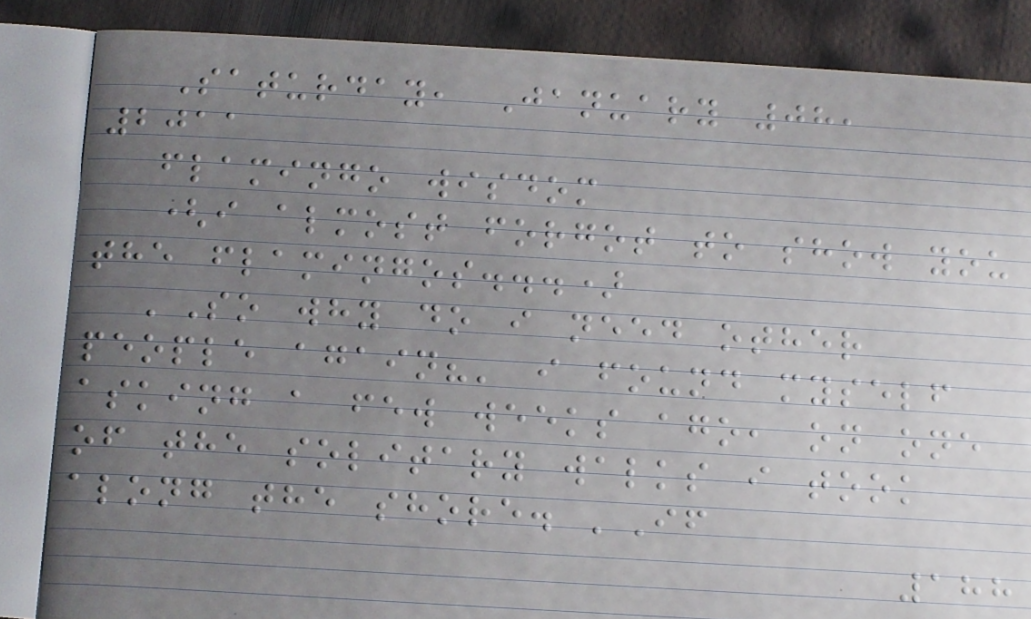Saturday, January 08,
2011
flamingo wisdom
(i almost forgot to show you
the flamingos...)
'So why do i need other
people again?' i found myself
asking a few weeks ago, on one
of the solitary walks i took
along the shore. 'If
188
